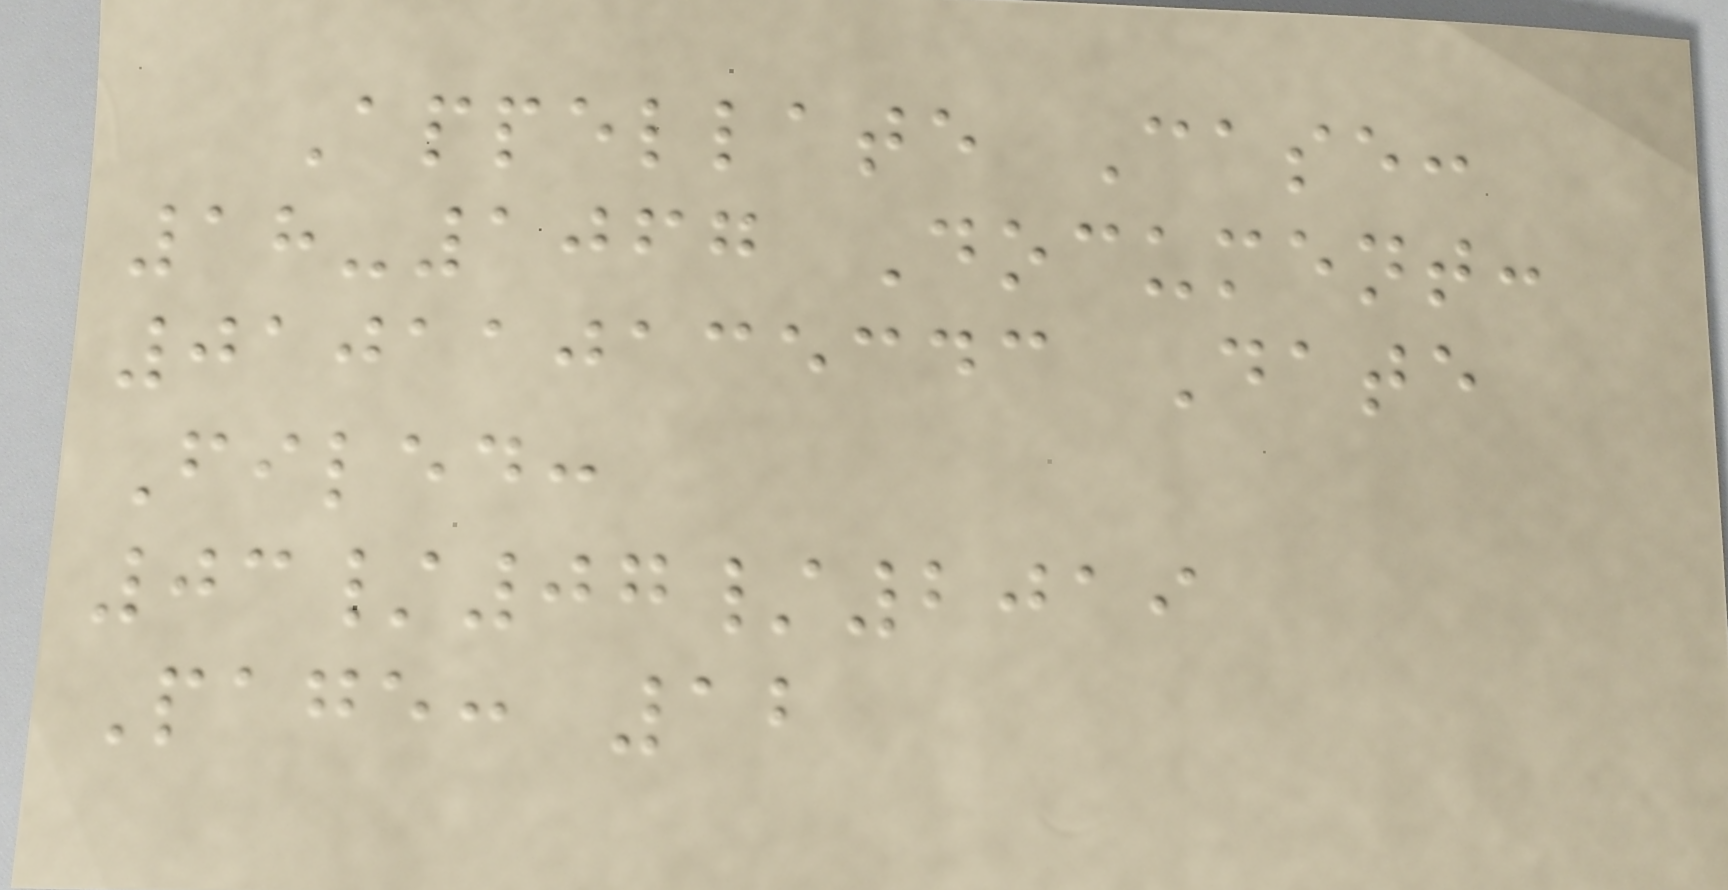Appellate Case:
18-1067 Document:
010110135343 Date
Filed:
03/07/2019
Page: 12
